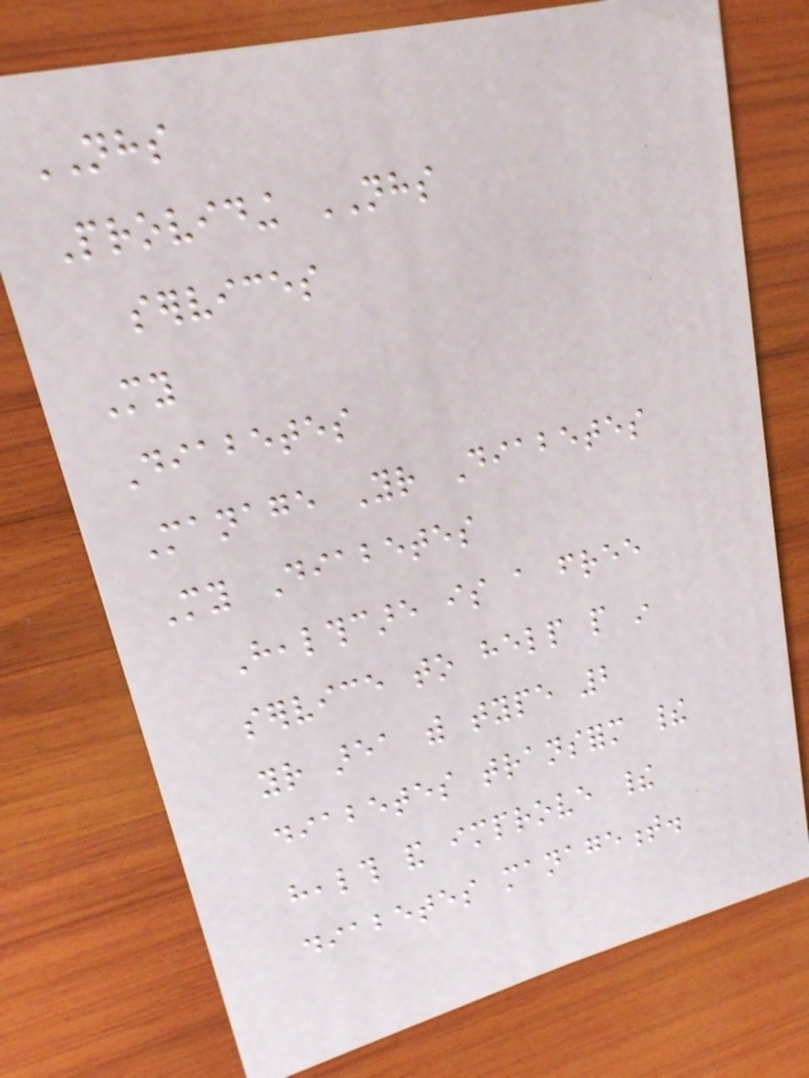NHS
Providing NHS
services
My
Diabetes
Manage Your Diabetes
My Diabetes
Healthcare is a free
service to help people in
your area with type 2
diabetes transform their
health and improve their
diabetes management.
